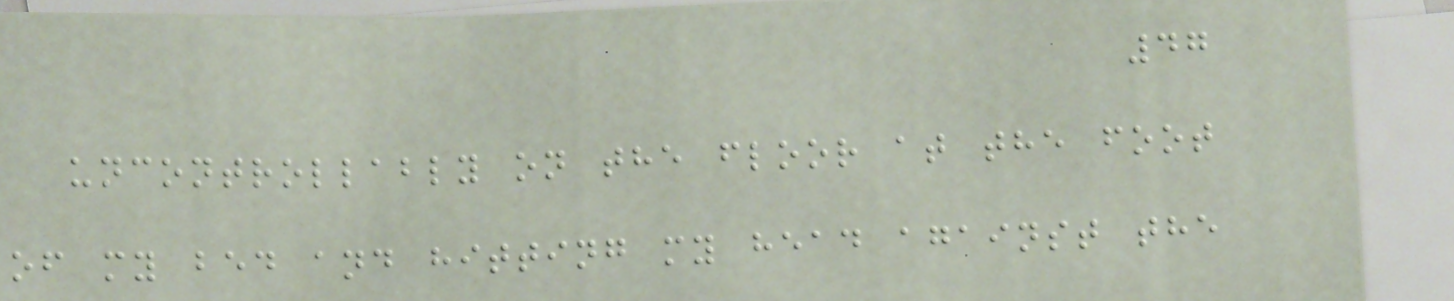47
uncontrollably on the floor at the foot
of my bed and hitting my head against the
